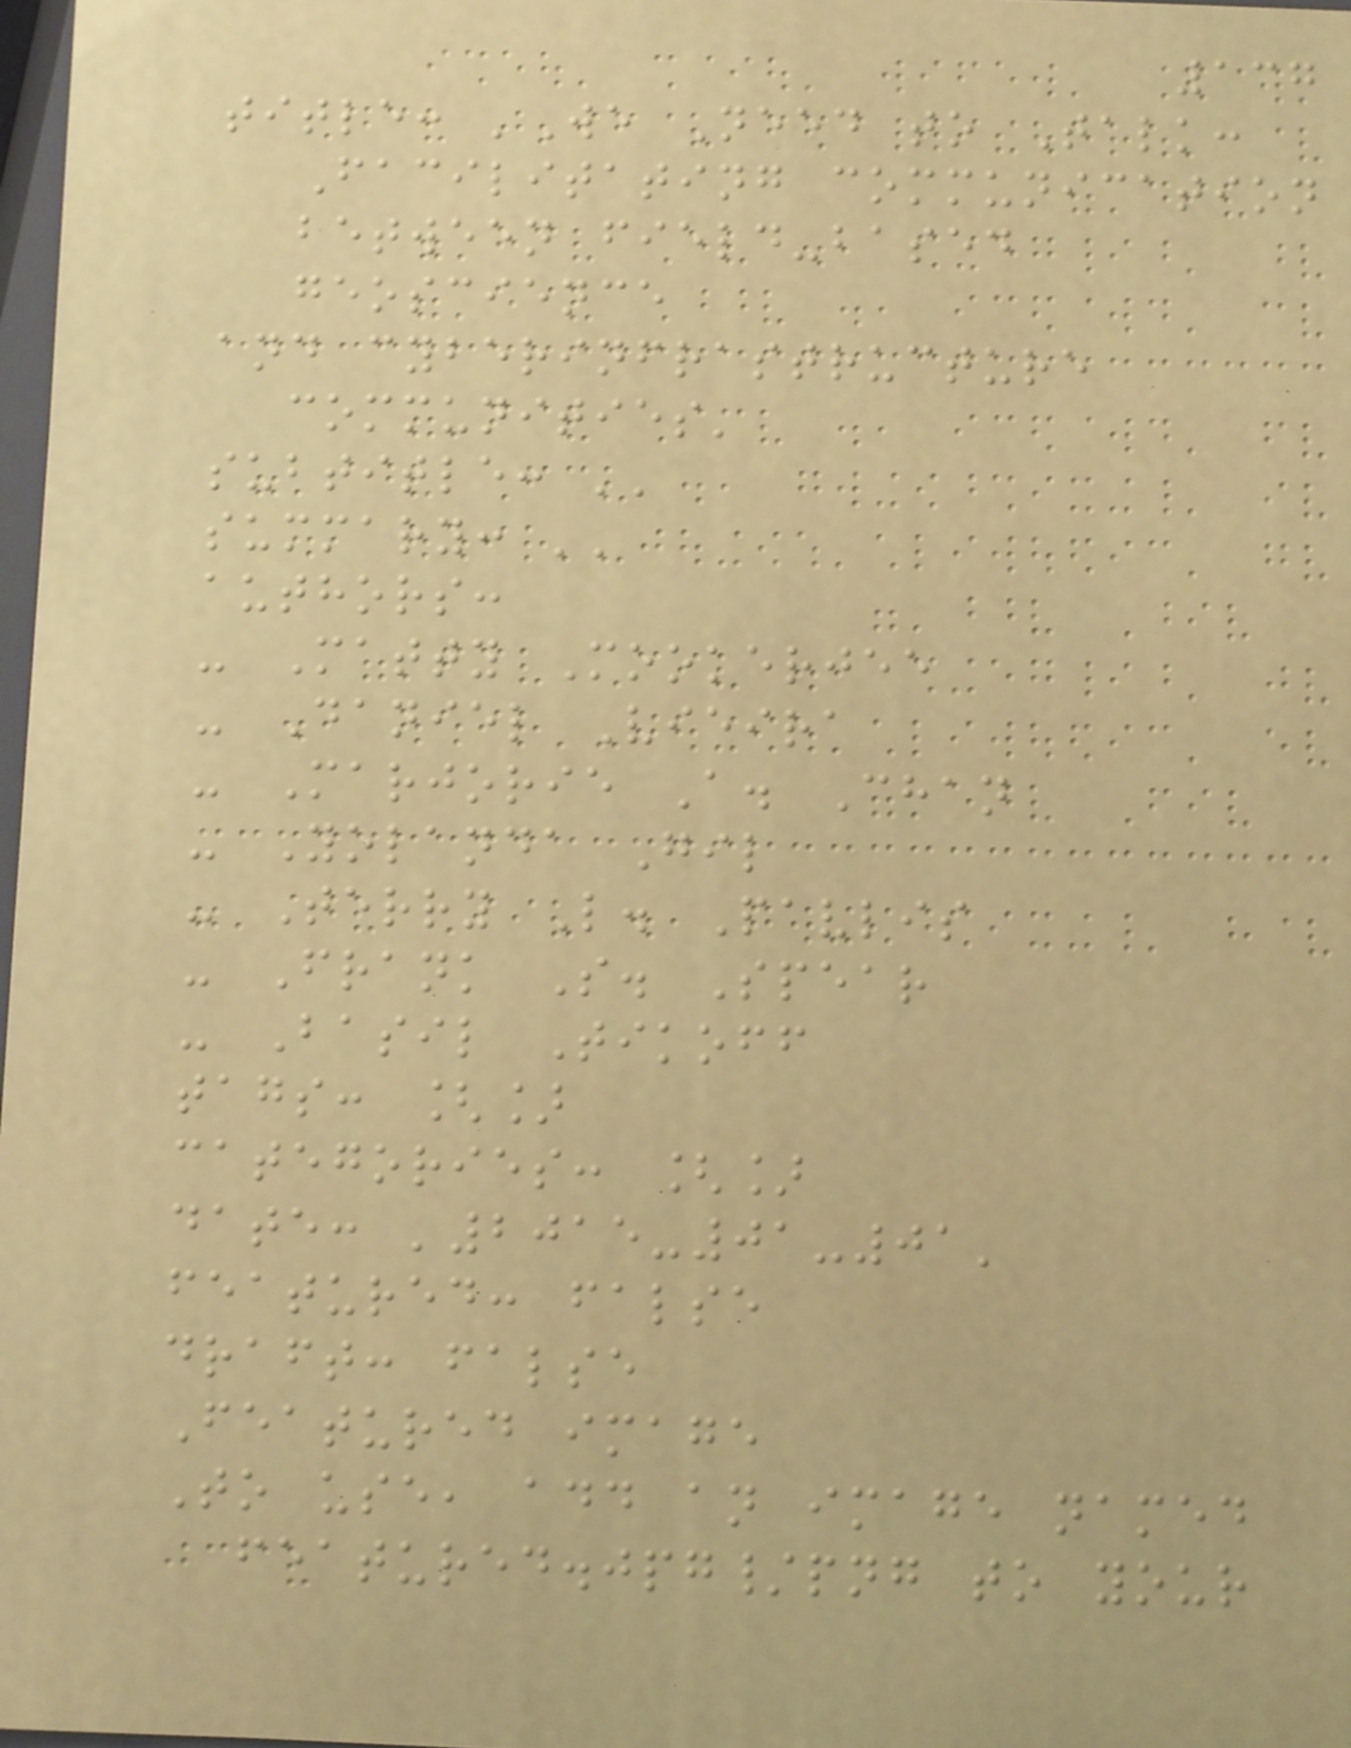137
title: 'We Need to Talk:
Facilitating communication
between field-based
geoscience
and cyberinfrastructure
communities'
subtitle: ''
summary: ''
authors:
- Matty Mookerjee
- Daniel Vieira
- Marjorie A. Chan
- Yolanda Gil
- Terry L. Pavlis
- Frank S. Spear
- Basil Tikoff
tags: []
categories: []
date: '2015-01-01'
featured: false
draft: false
Featured image
To use, add an image named
featured.jpg/png to your
